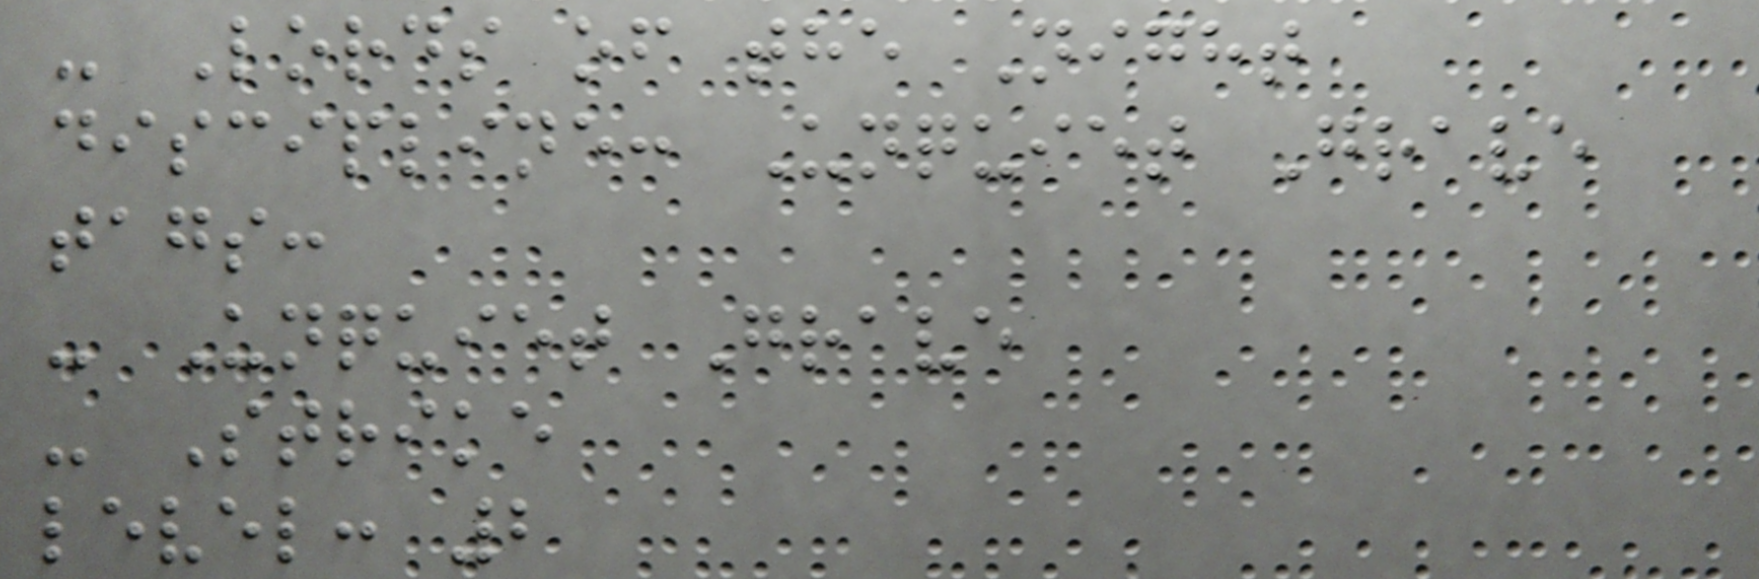- Lords of the Night
discipline: Unquiet Grave
tags:
- Unquiet Grave
- Strike
level: 2
